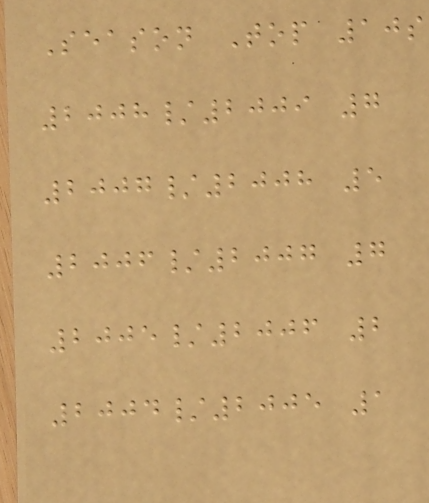Season Top 10s
2008/2009 7
2007/2008 5
2006/2007 7
2005/2006 2
2004/2005 1
